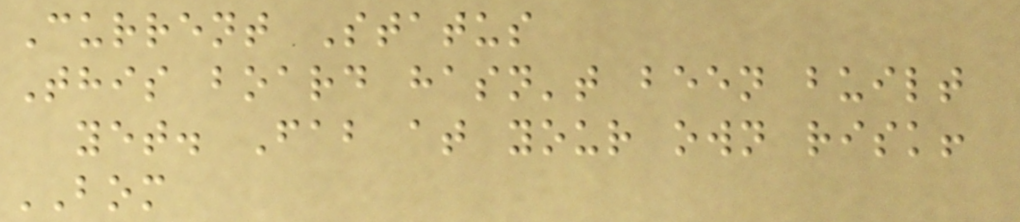Current Status
This board hasn't been built
yet. Fab at your own risk!
BOM
